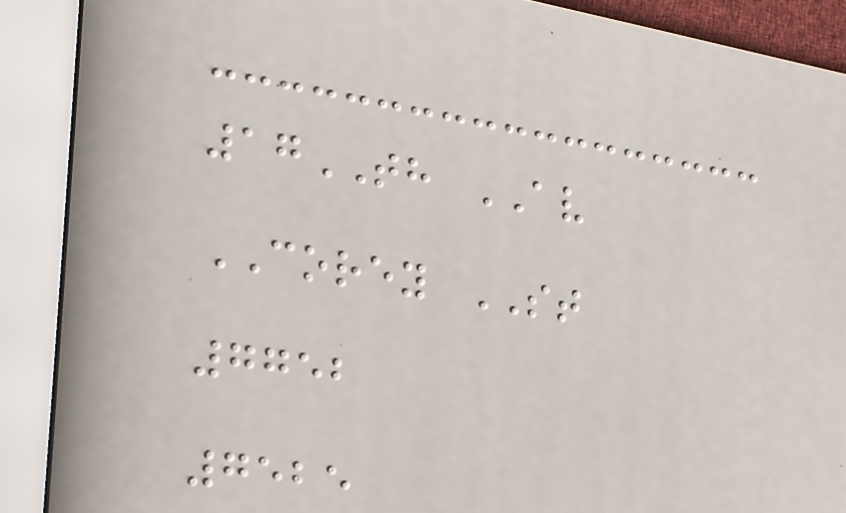17TH AV
COREY ST
7752
7525
